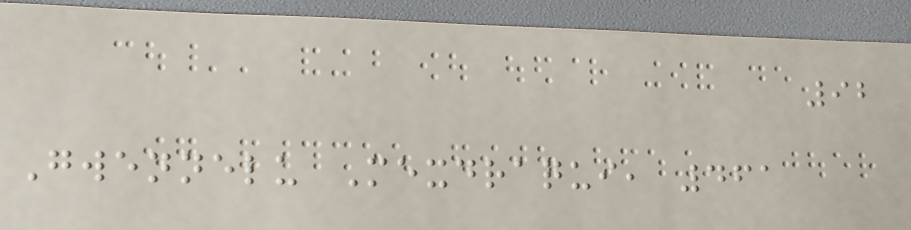92
Gwennelu Mexdraqui, 461
